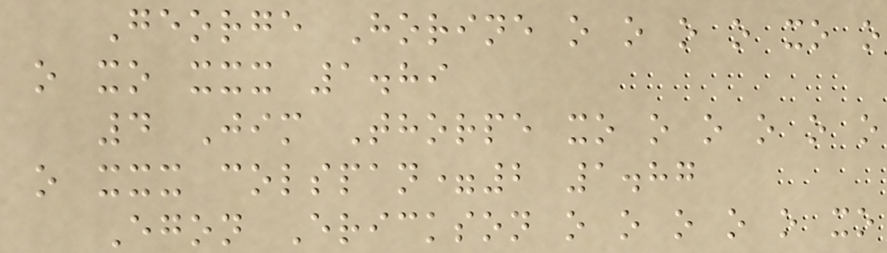George Horine o o o o xo o
o xo xxx 1.89
4 Jim Thorpe xo o o o o o
o xxx colspan=2 1.87
Egon Erickson o o o o o xo
